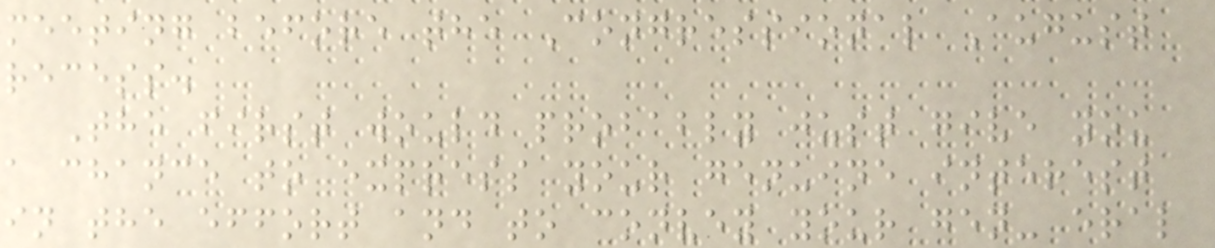meeting before the Congressional August
recess.
The first would probably just give you
a chance to express your genuine interest
in the effort and to convey your gen- eral
